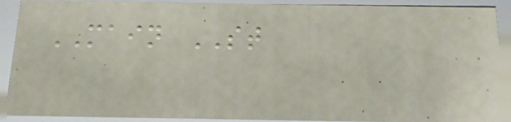MAIN ST
